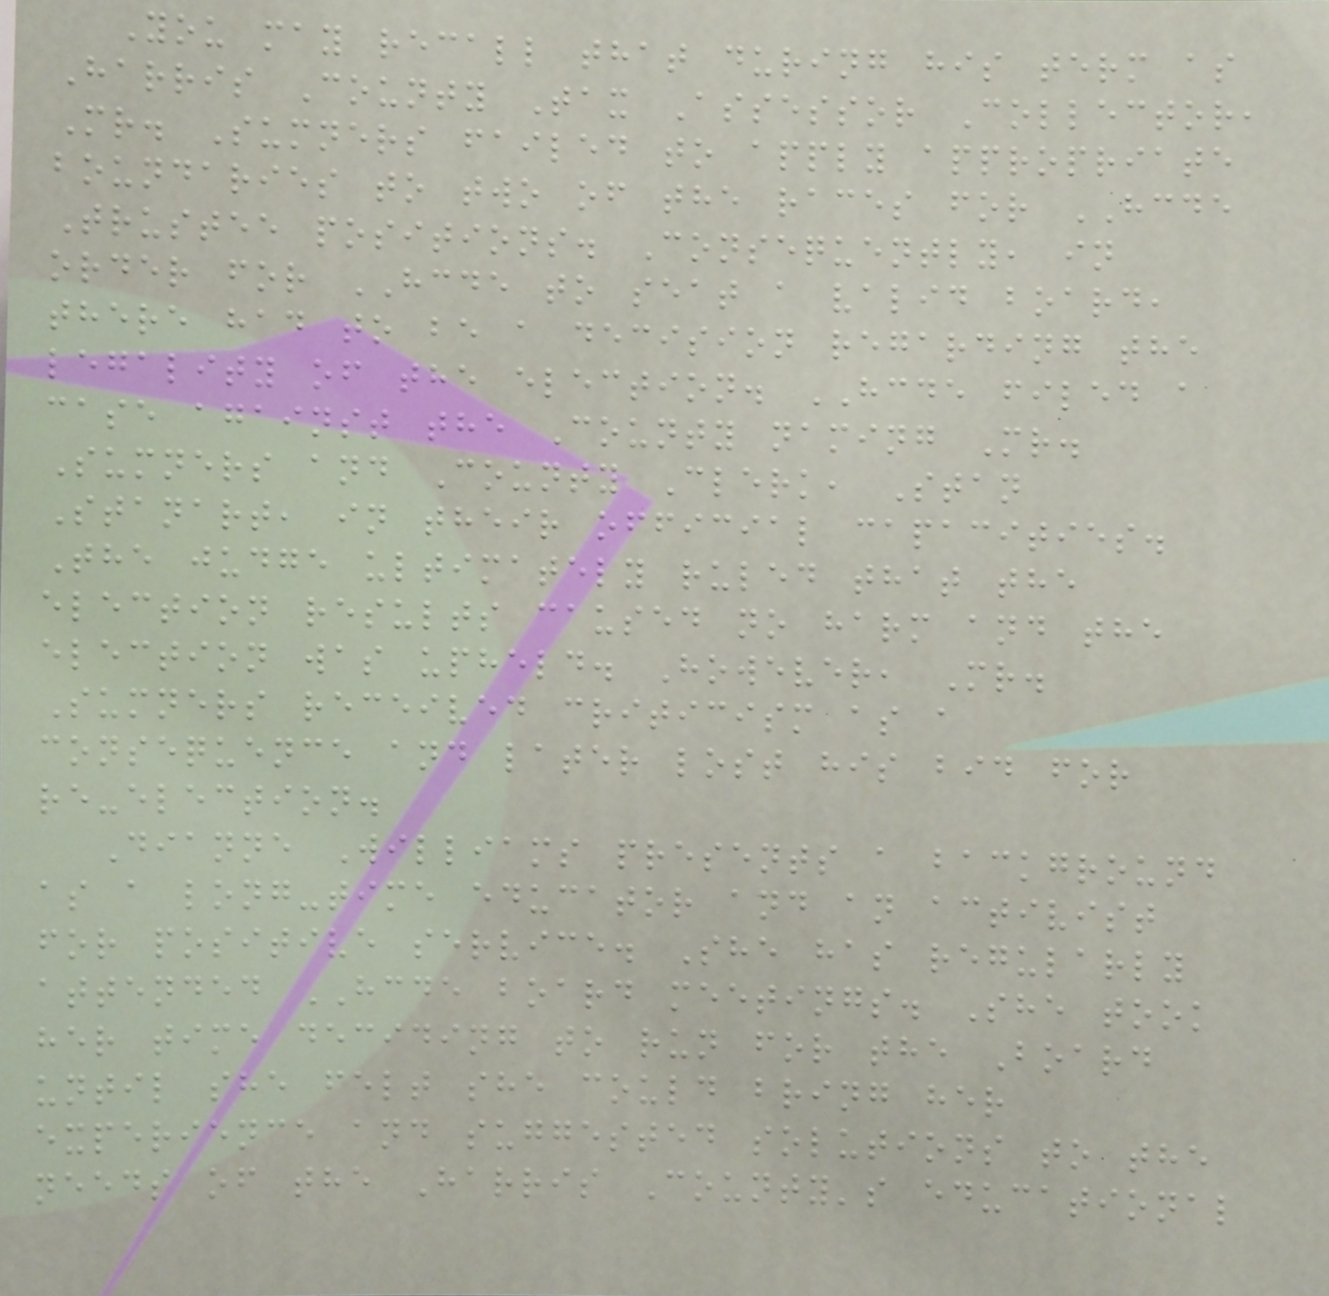You may recall that during his term as
Harris County Tax Assessor Collector,
Mr. Sumners failed to apply appropriate
boundaries to two of the races for HCDE
Trustee positions. Consequently, in
order for HCDE to seat a valid board,
there had to be a decision regarding the
legality of the election. HCDE filed a
case against the County naming Mr.
Sumners and County Clerk, Stan
Stanart, in their official capacities.
The judge ultimately ruled that the
election results caused no harm and the
election was upheld. However, Mr.
Sumners received criticism as a
consequence and later lost his bid for
re-election.
Dianne Williams presents a background
as a long-time educator and an activist
for positive service. She has regularly
attended HCDE board meetings. She took
her time deciding to run for the Board
until she felt she could bring her
experience and suggested solutions to the
needs of the Harris County's educational
